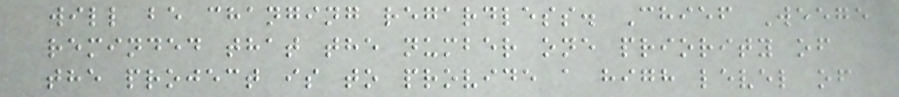will be changing regardless. Chief Weege
reminded that the number one priority of
the project is to provide a high level of
